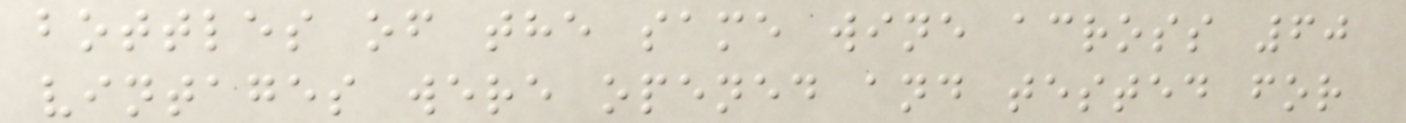bottles of the same wine across 60
vintages were opened and tested for
